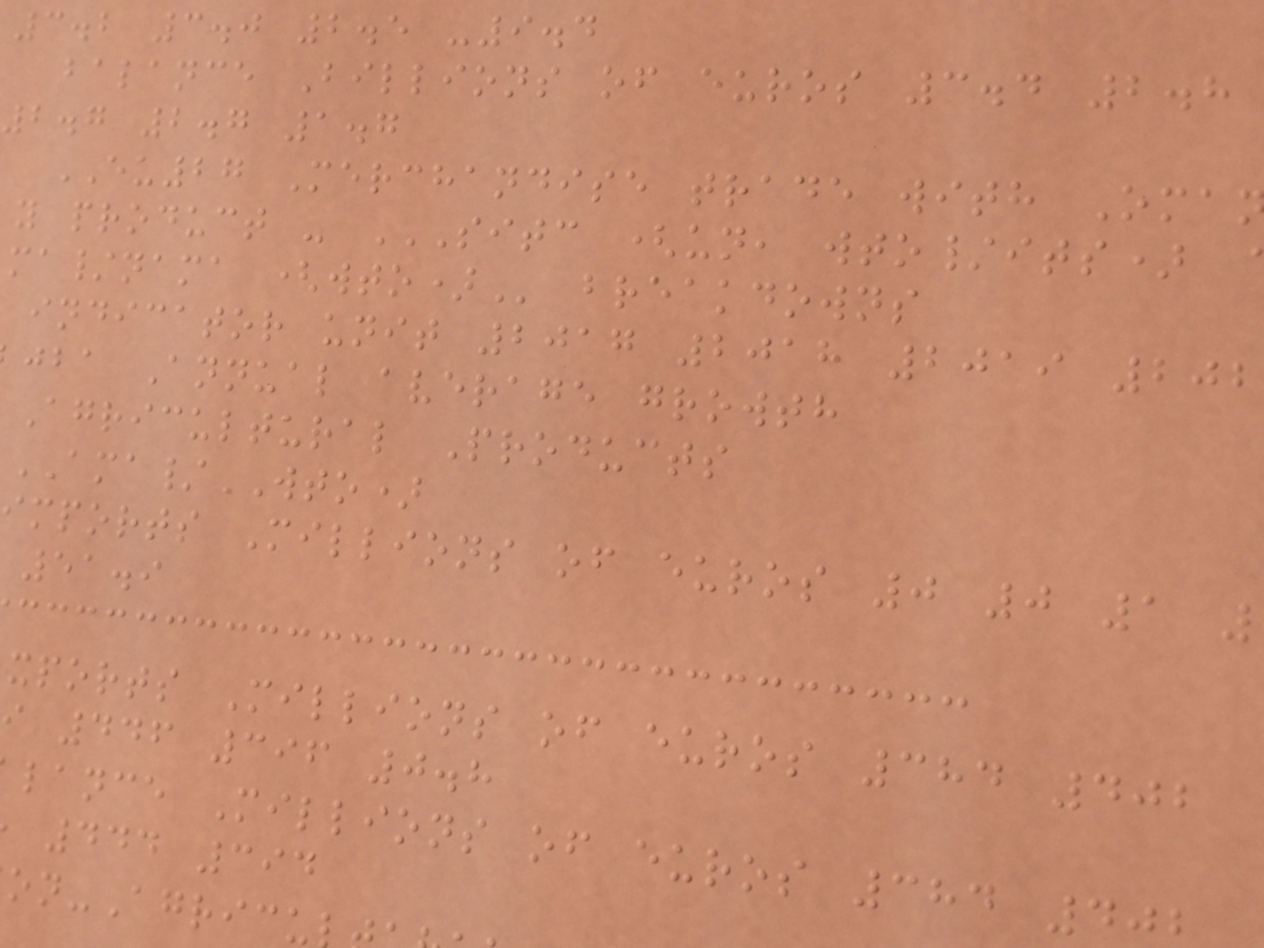3.2 3.0 2.5 -9.4
balance Billions of euros 3.4 2.8
2.7 2.7 1.7
EU27 Merchandise trade with Oma
ma/nama
indicator unit 2017 2018 2019 202
jba Annual average growth
Agricultural Products
AMA/WTO)
imports Millions of euros 0 0 1
51.9
xports Millions of euros 384 402
i 446 396 0.8
lance Millions of euros 384 40
444 394
